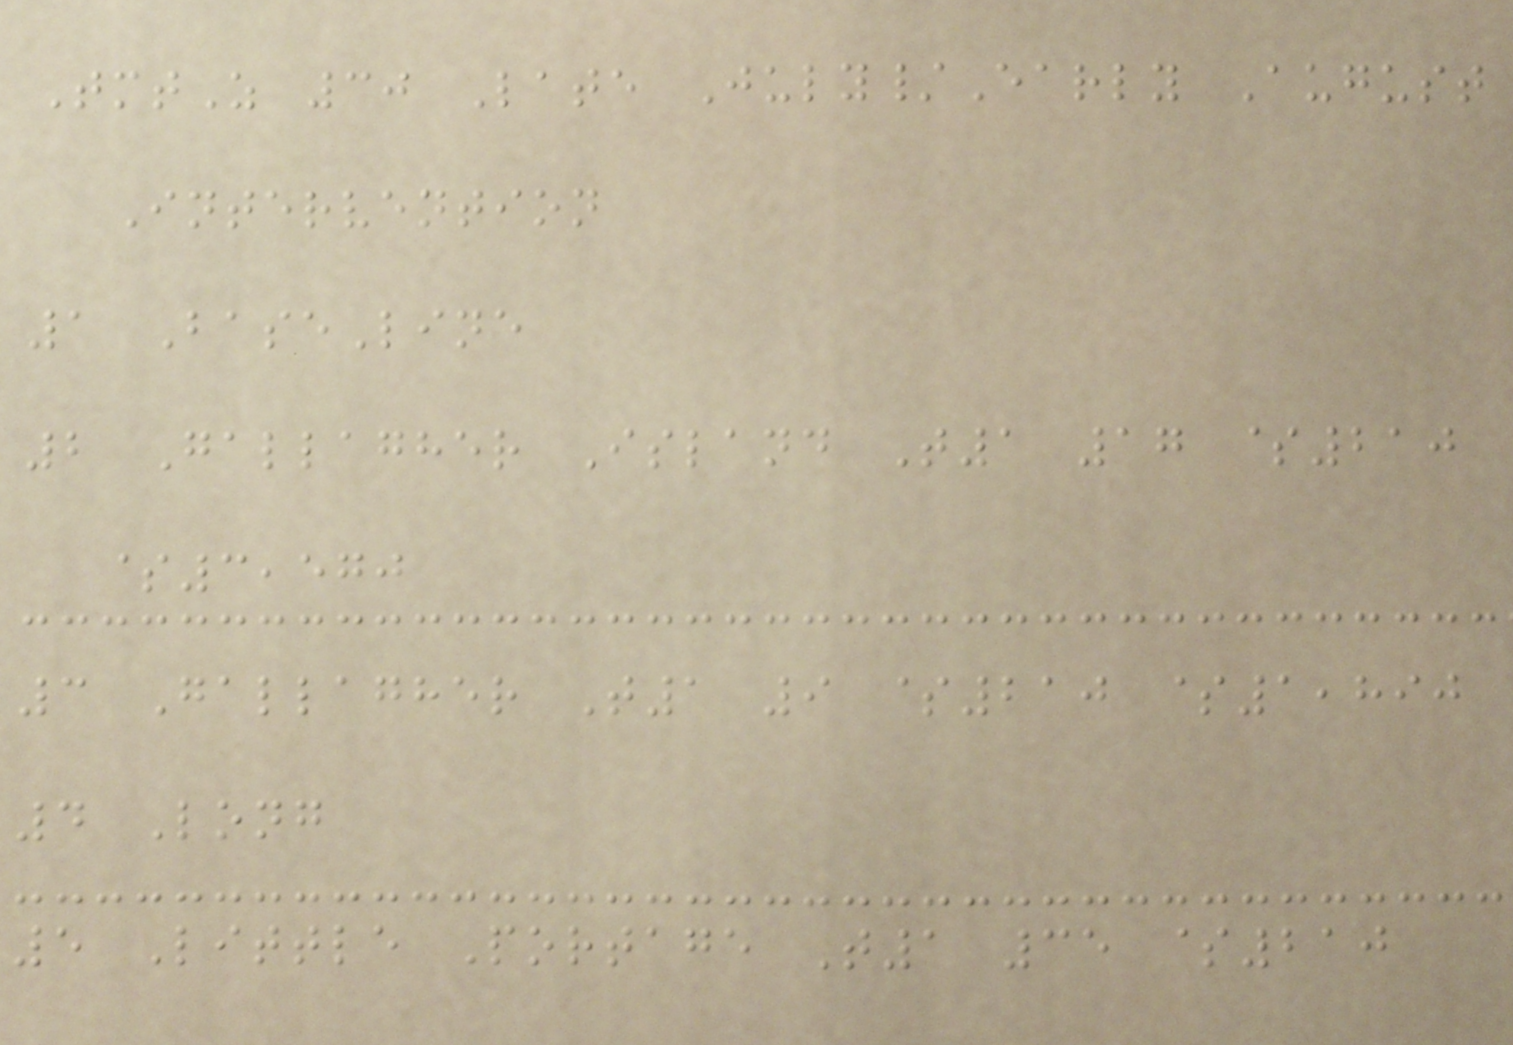TmtZ 30 Late July/Early August
Intervention
1 BaseLine
2 Gallagher Island T1 17 $210
$3,570
3 Gallagher T1 9 $210 $1,890
4 Long
5 Little Portage T1 35 $210
